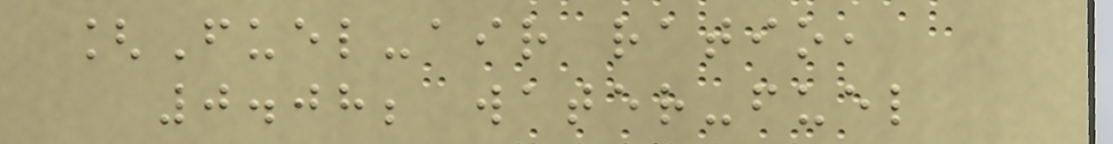[Fuel-air ratio,
0.08; water-fuel
